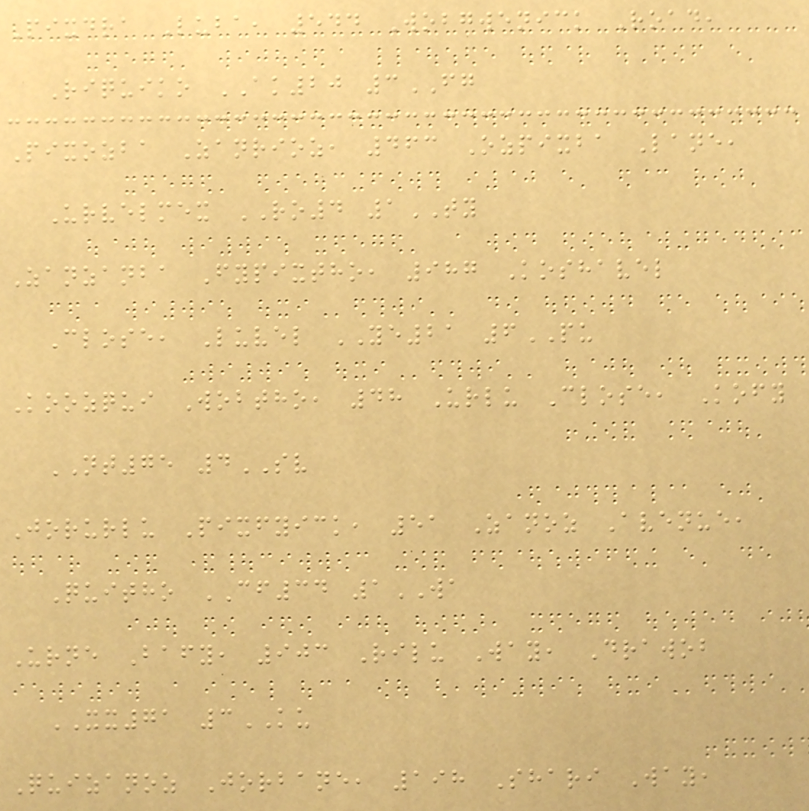Pixdra Luba, 544 Wobgwenick Road,
Riquiko AK20 3FG
Pixozba Zanrioz, 463 Ozpixba Lane,
Urvelmex RO4 1TY
Zanzanba Fypixtho, 987 Koshavel
Close, Luvel YE21 6PU
Koozqui Wobtho, 48 Urlu Close, Kofy
NT75 4SV
Jorurlu Pixfyick, 51 Zanoz Avenue,
Quitho CF34 1WA
Urne Bafy, 903 Rilu Way, Drawob
XX71 3KU
Quizanoz Jorbane, 198 Shari Way,
